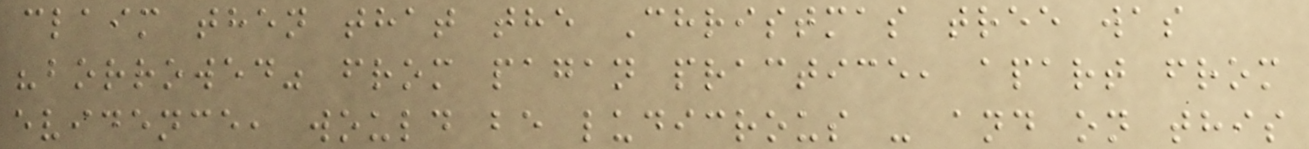claim then that the Christmas tree was
"borrowed" from pagan practice, apart from
evidence, would be ludicrous - and on this
